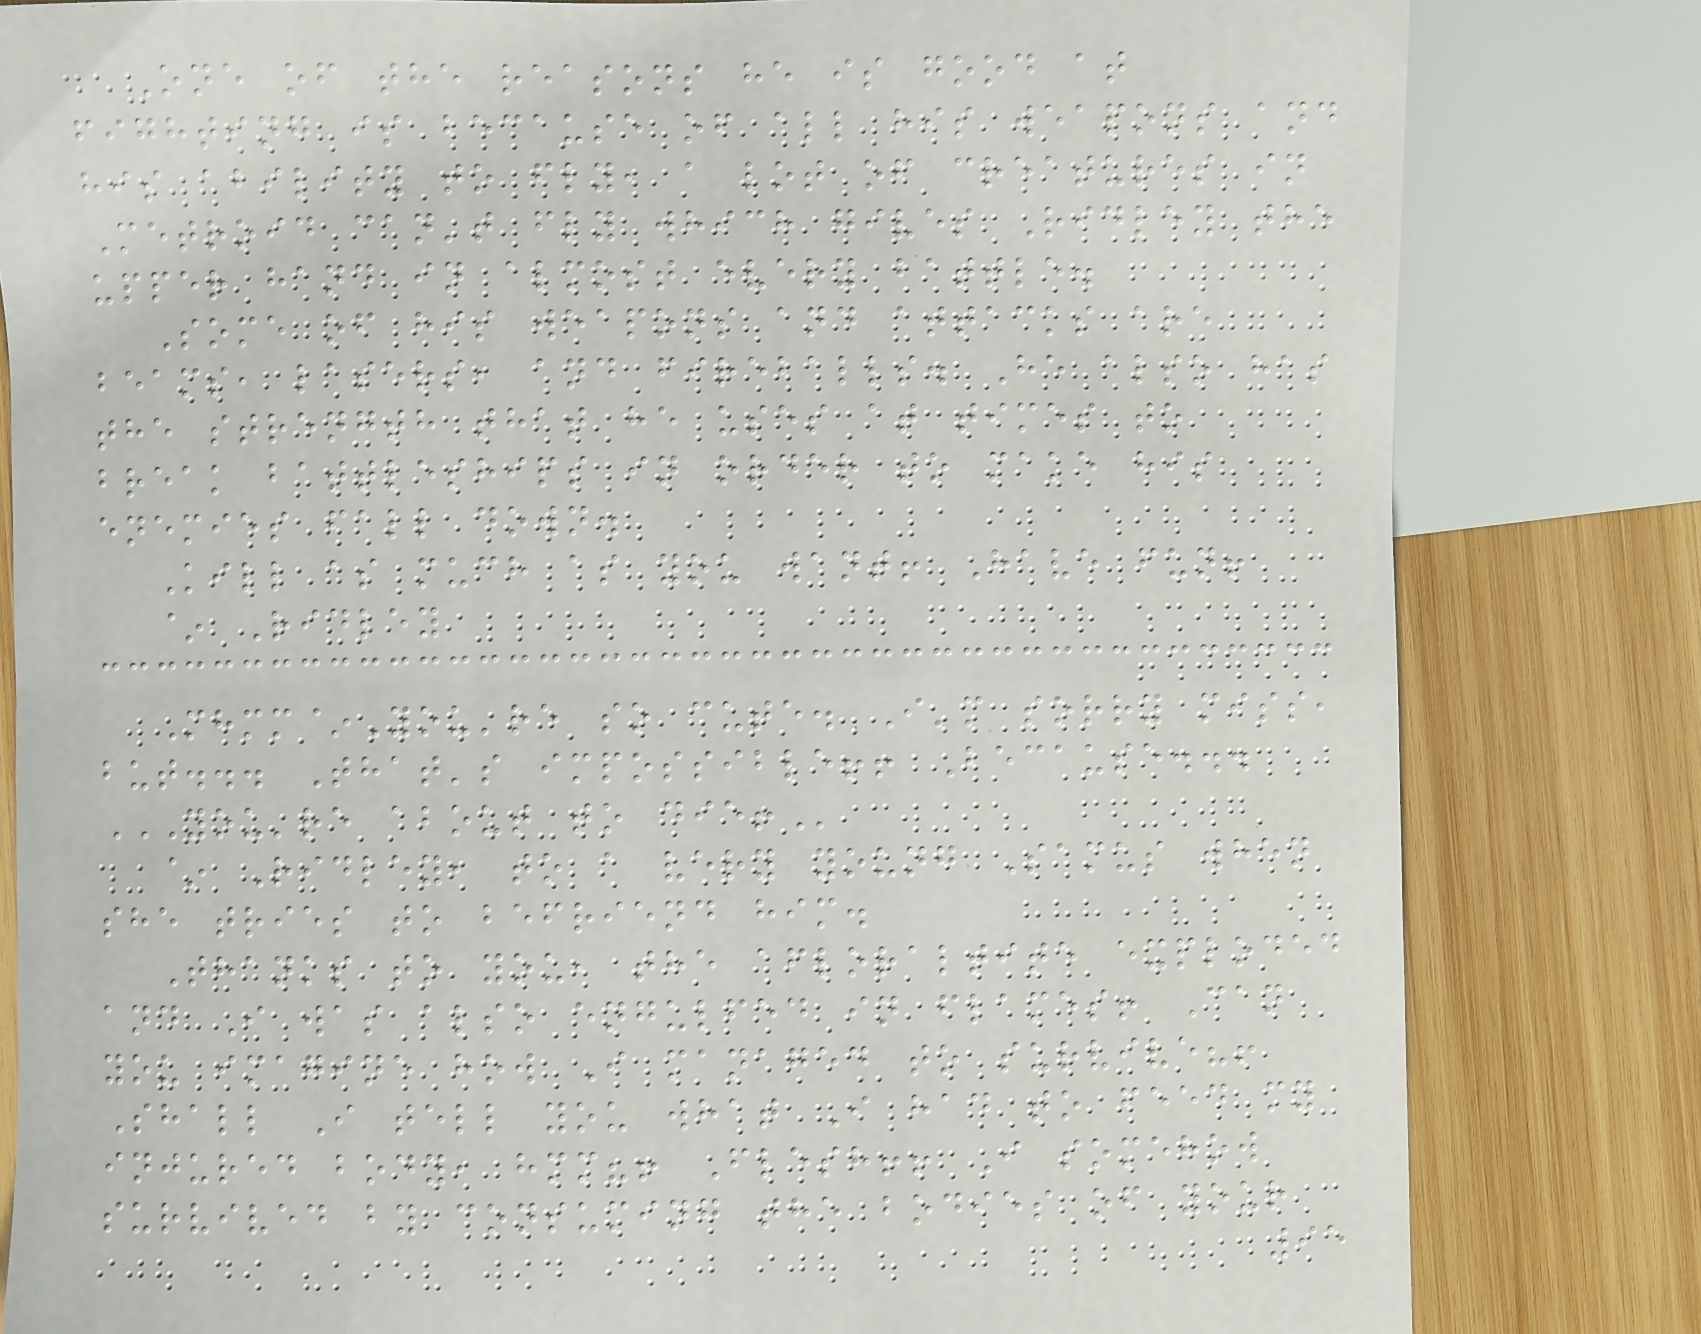One of the reasons he is good at
fighting is because of all his weapons and
his ability to fly, a lot of creatures in
Metroid can't fly which gives Ridley the
upper hand in almost every battle.
Some of his weapons and attacks are
beams, lasers, and fireballs. He also has
the strength that he uses at times to
break battleships in order to make his
enemies fall down.
Kill as much as you want! Have fun!
~ Ridley
Mhmm~You're so cute. I'm sorry miss,
but... That's impossible!! Because...
YOU'RE ABOUT TO DIE!
~ Ridley, to a very young Samus when
she tries to befriend him.
Thanks to you, the afloraltite exploded
and I was also engulfed in flames! Can
you imagine how I managed to survive?!
Shall I tell you what I had to feed my
injured body, hmm?! Flesh!! I somehow
survived by consuming the bodies of your
95
